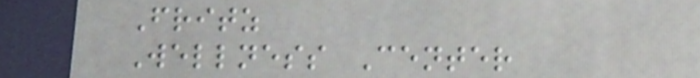Fritz
Wellness Center
